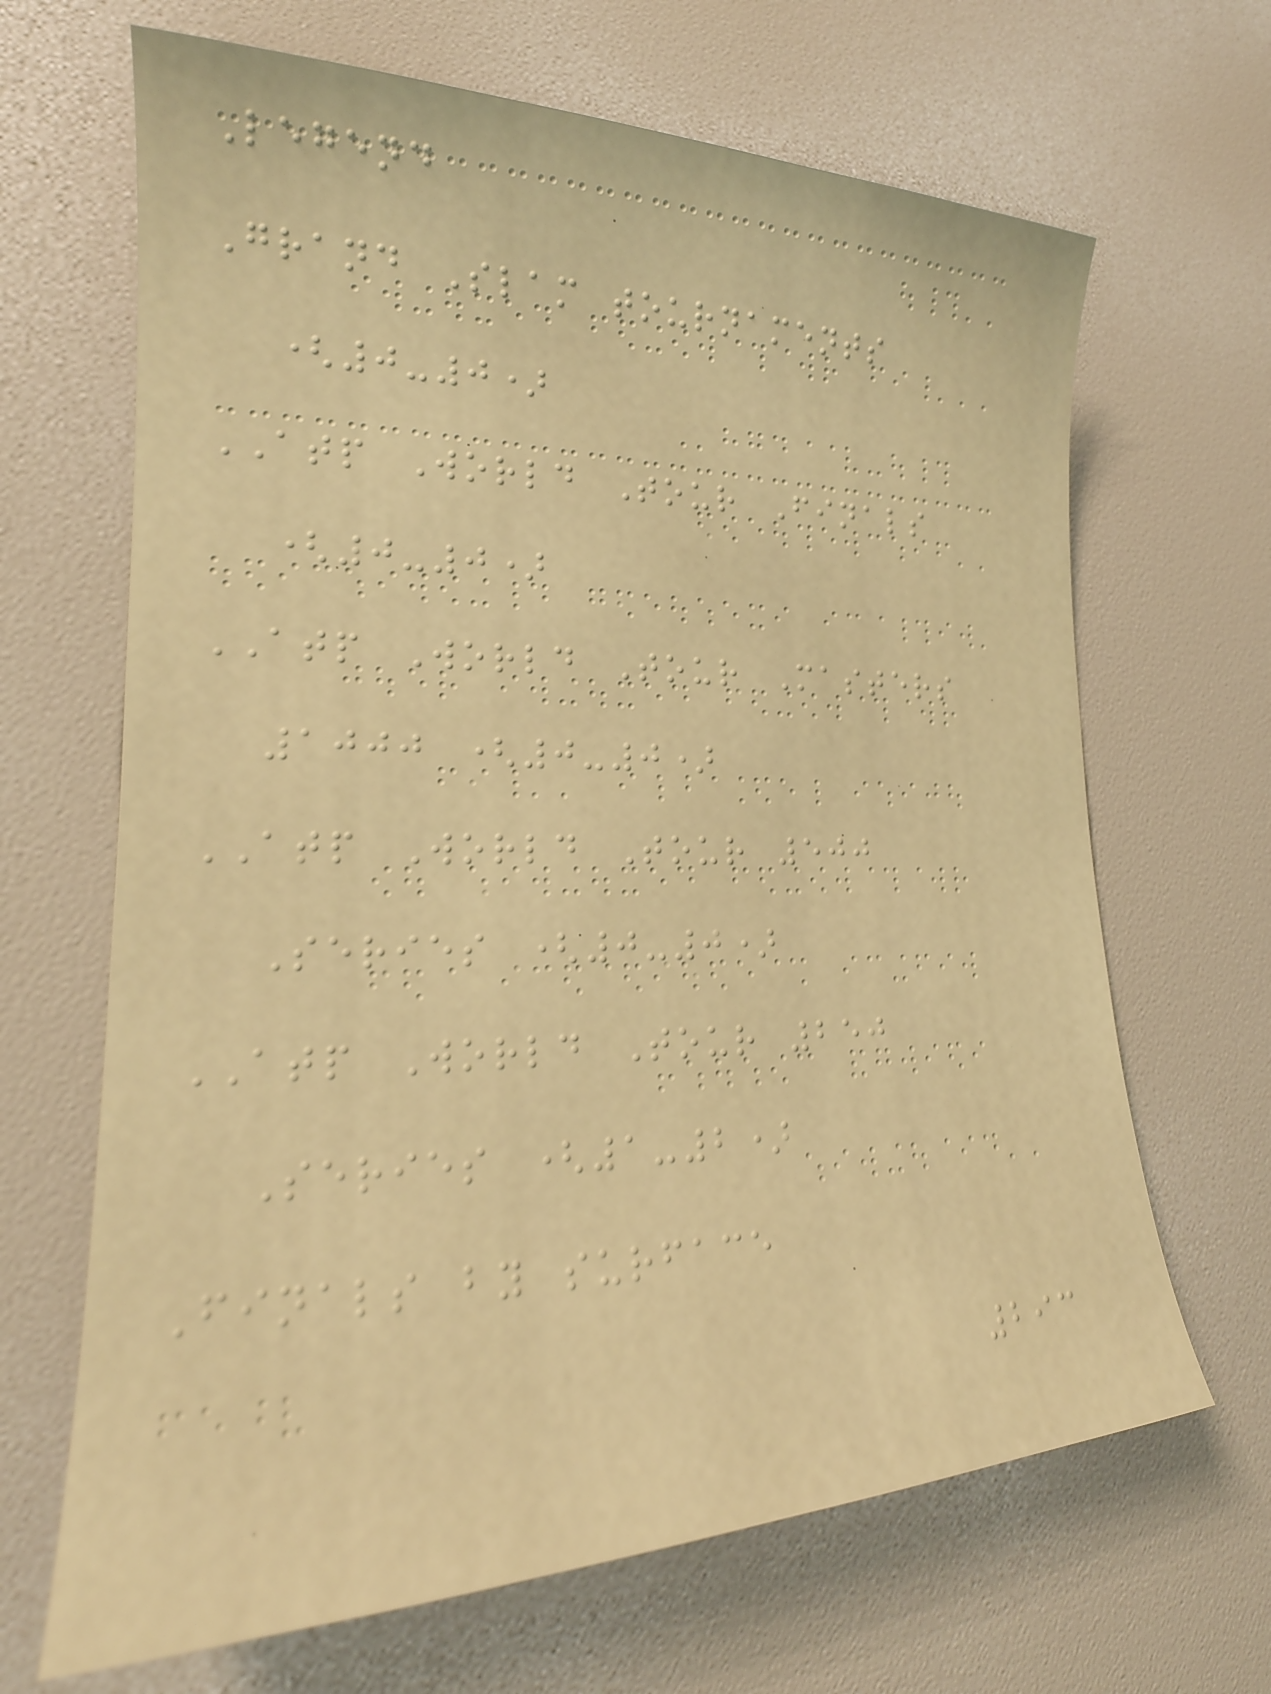Legend
Grand Slam tournaments
(0-0)
ATP World Tour Finals
(0-0)
ATP World Tour Masters
1000 (0-0)
ATP World Tour 500
Series (0-0)
ATP World Tour 250
Series (1-2)
Finals by surface
293
